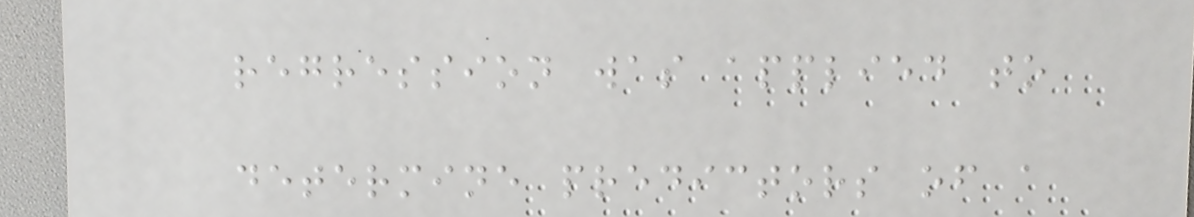regression was applied to
determine predictors of a
